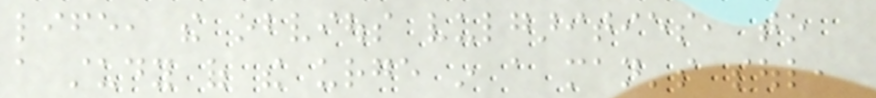life, the obvious vulgarities, to
a study of the urge in a man's soul,
